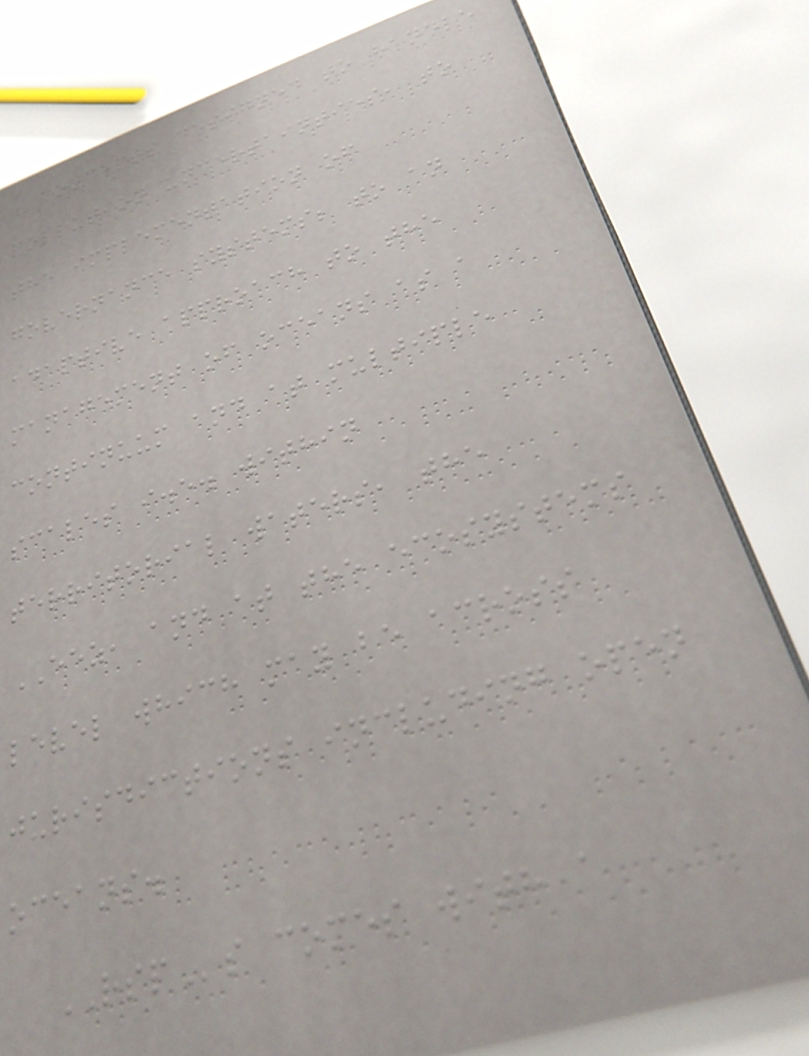concepts designed to handle
pollution uncertainties, to
the implementation of
governance systems; to an
adaptive approach to the
management of oceans as a
continuum and at multiple
scales i.e. within
territorial waters, the
EEZ, and at the ecosystems
level which may be across
jurisdictions including open
oceans.
RSPs comes with a
